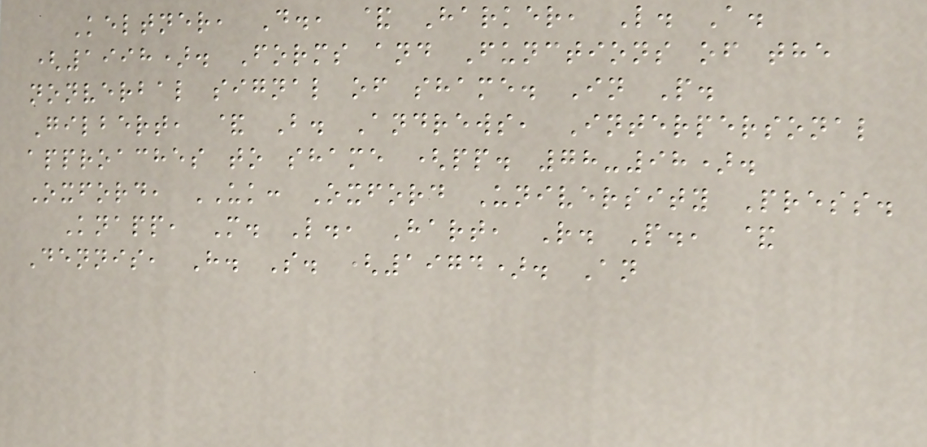Keltner, D., & Harker, L. A.
(1998). Forms and Functions of the
nonverbal signal of shame. In P.
Gilbert, & B. Andrews, Interpersonal
approaches to shame (pp. 78-98).
Oxford, UK: Oxford University Press.
Knapp, M. L., Hart, R. P., &
Dennis, H. S. (1974). An
